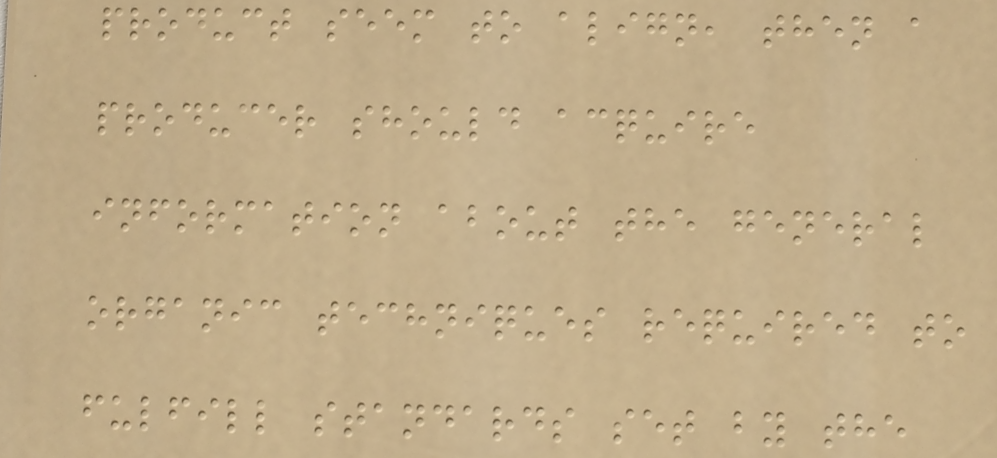product seem to align, then a
producer should acquire
information about the general
organic techniques required to
fulfill standards set by the
